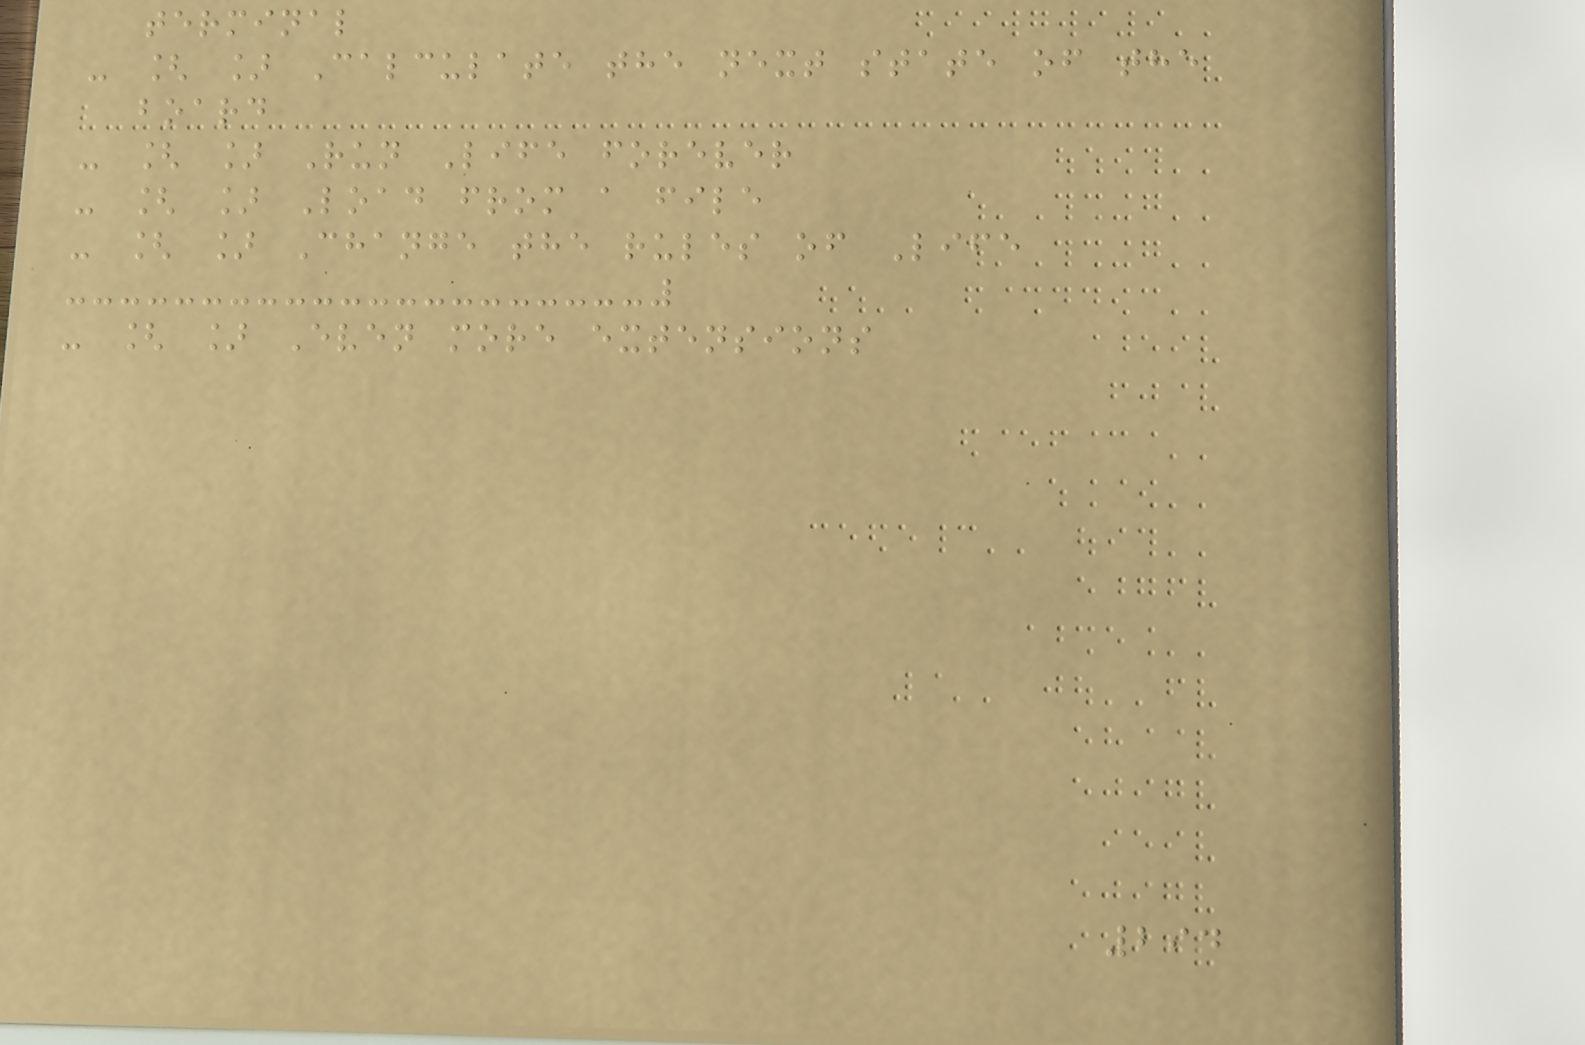terminal
- [ ] Calculate the next state of the
board
- [ ] Run Life forever
- [ ] Load from a file
- [ ] Change the rules of Life
- [ ] Even more extensions
294
